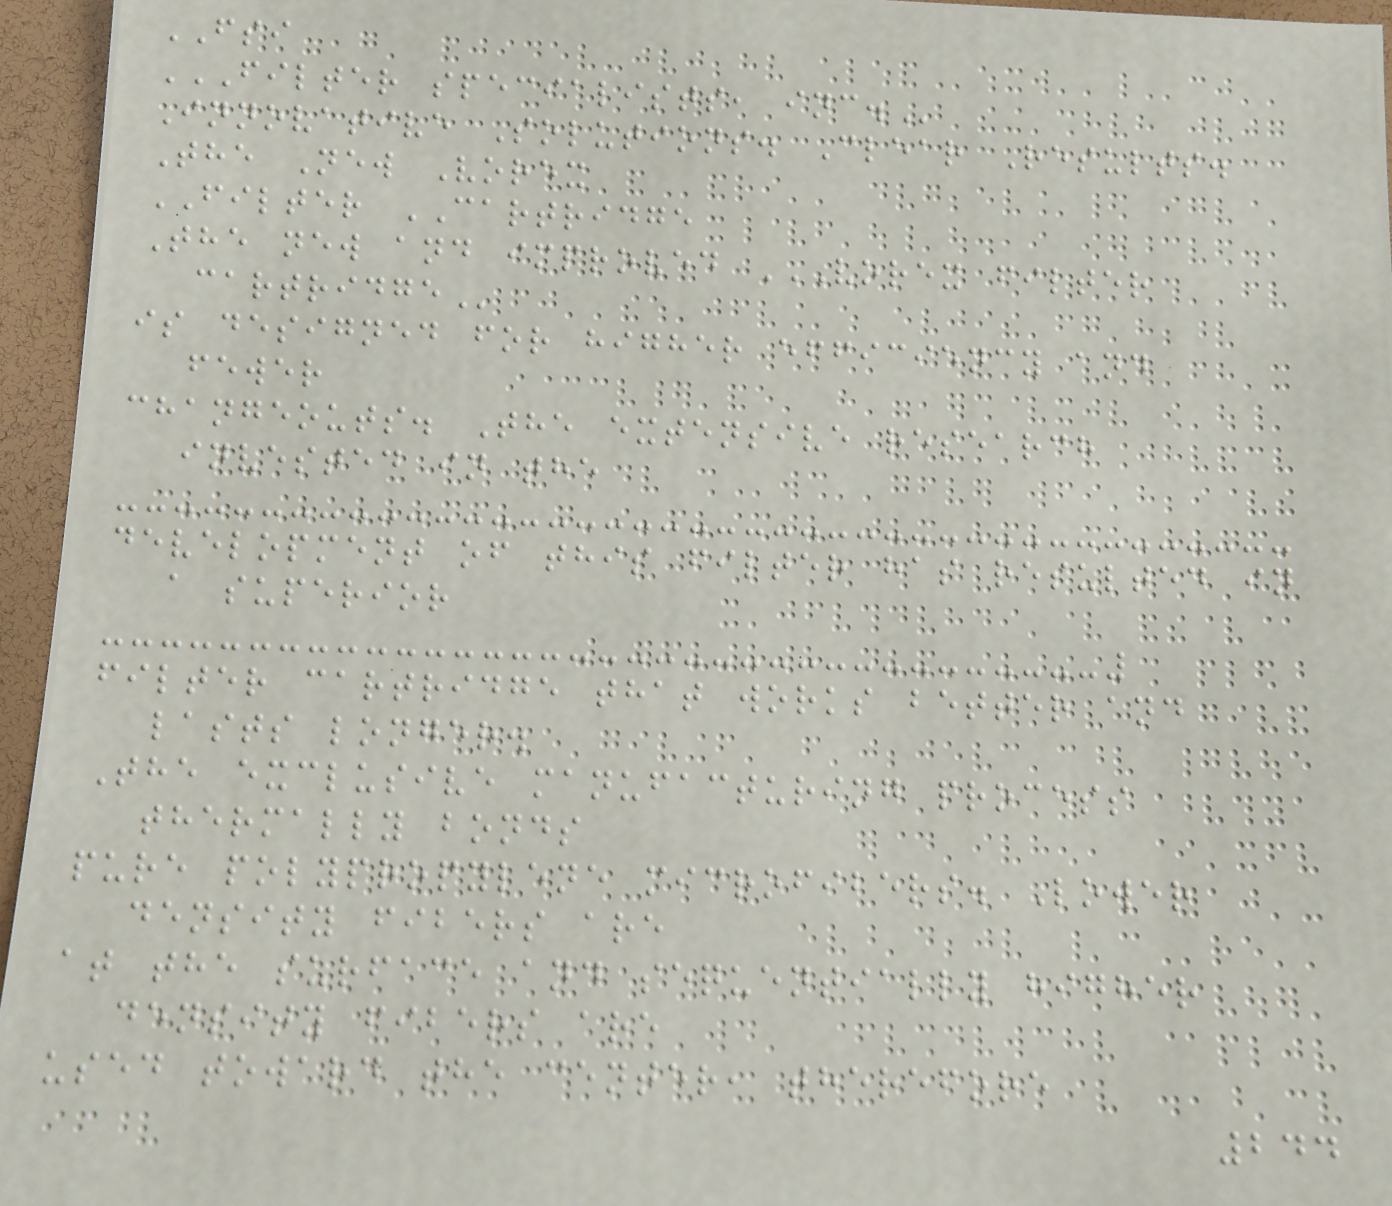FSI
FILTER SPECIALISTS, INC.
Innovative Solutions. Clear Results.
The New Vorex
FILTER CARTRIDGE
The new and improved VOREX FILTER
CARTRIDGE
is designed for higher efficiency and
fewer
changeouts. The extensive research
invested in the
development of this filter has resulted in
a superior
filter cartridge that works better and
lasts longer.
The exclusive manufacturing process
thermally bonds
pure polypropylene microfibers. Lower
density fibers are
at the surface and sequentially higher
density fibers are
used toward the center, therefore
244
